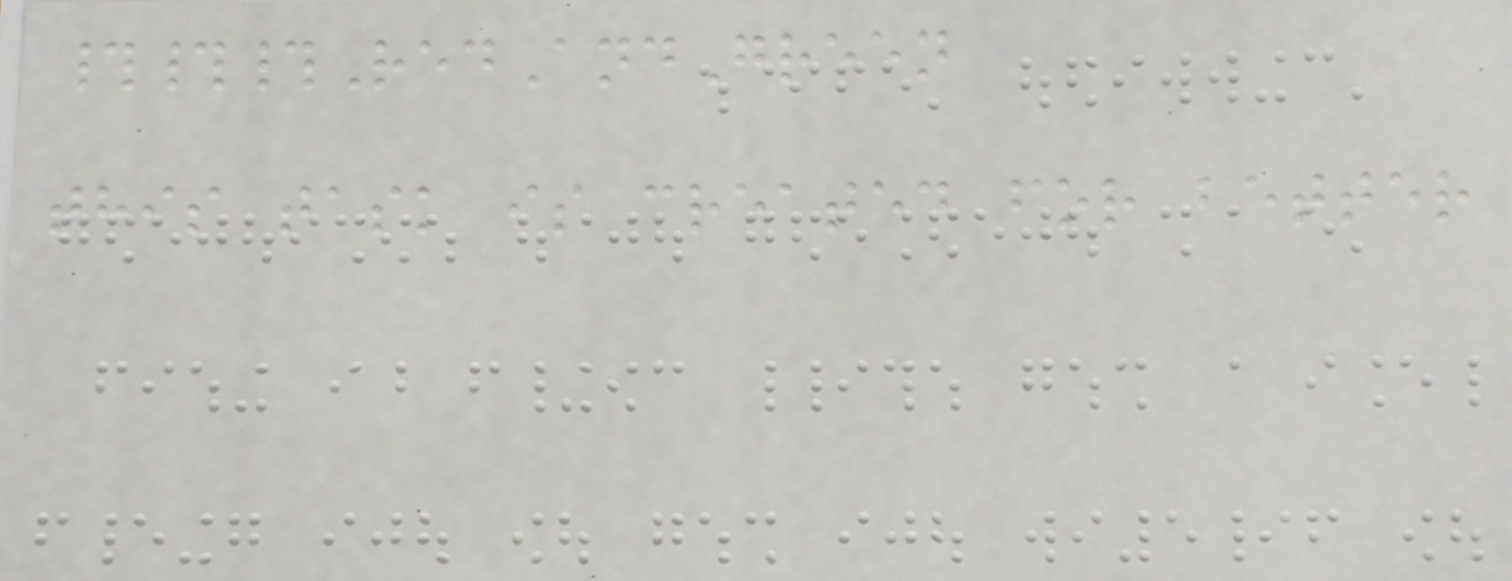###RedAndGreen
this task is created for better
